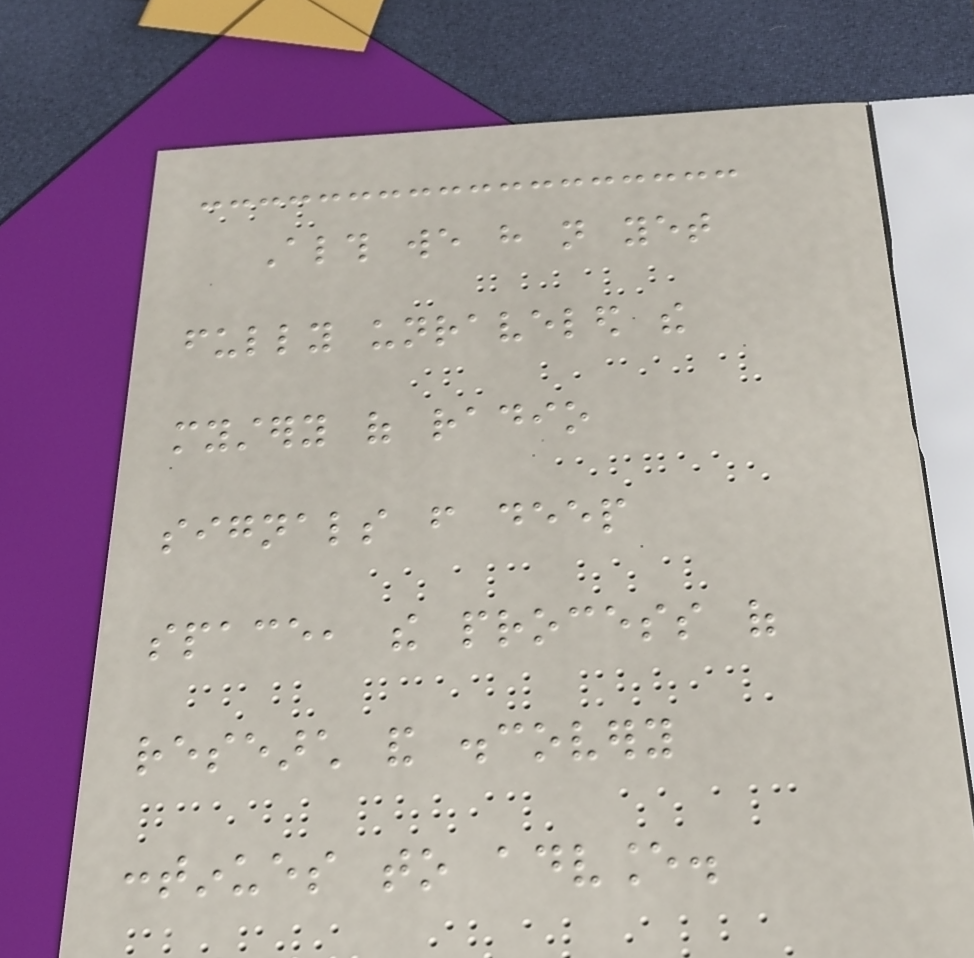Although we have not yet
fully unraveled the
mystery of radio
signals from deep
space, the process of
research and discovery
continues to advance.
